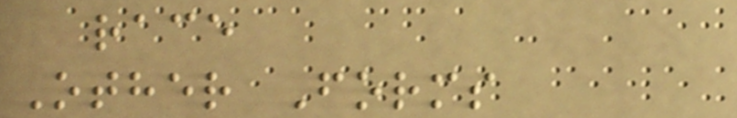race
Other Forms
